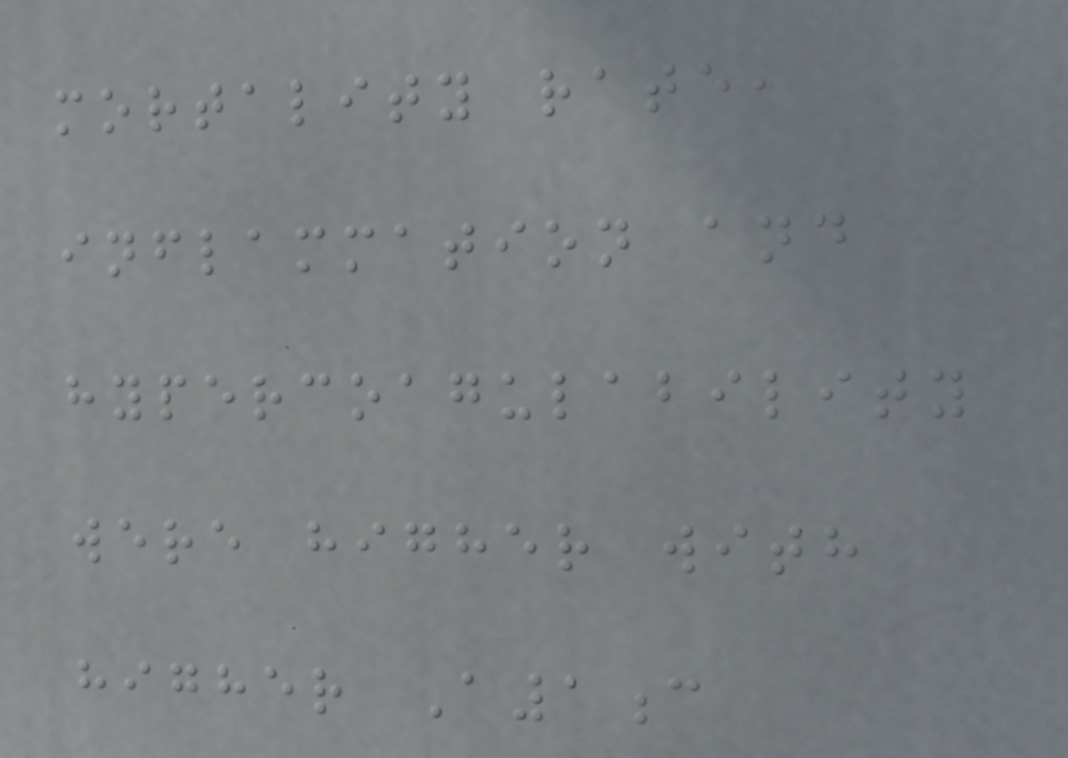mortality rate,
inflammation and
hypercoagulability
were higher with
higher A1c
